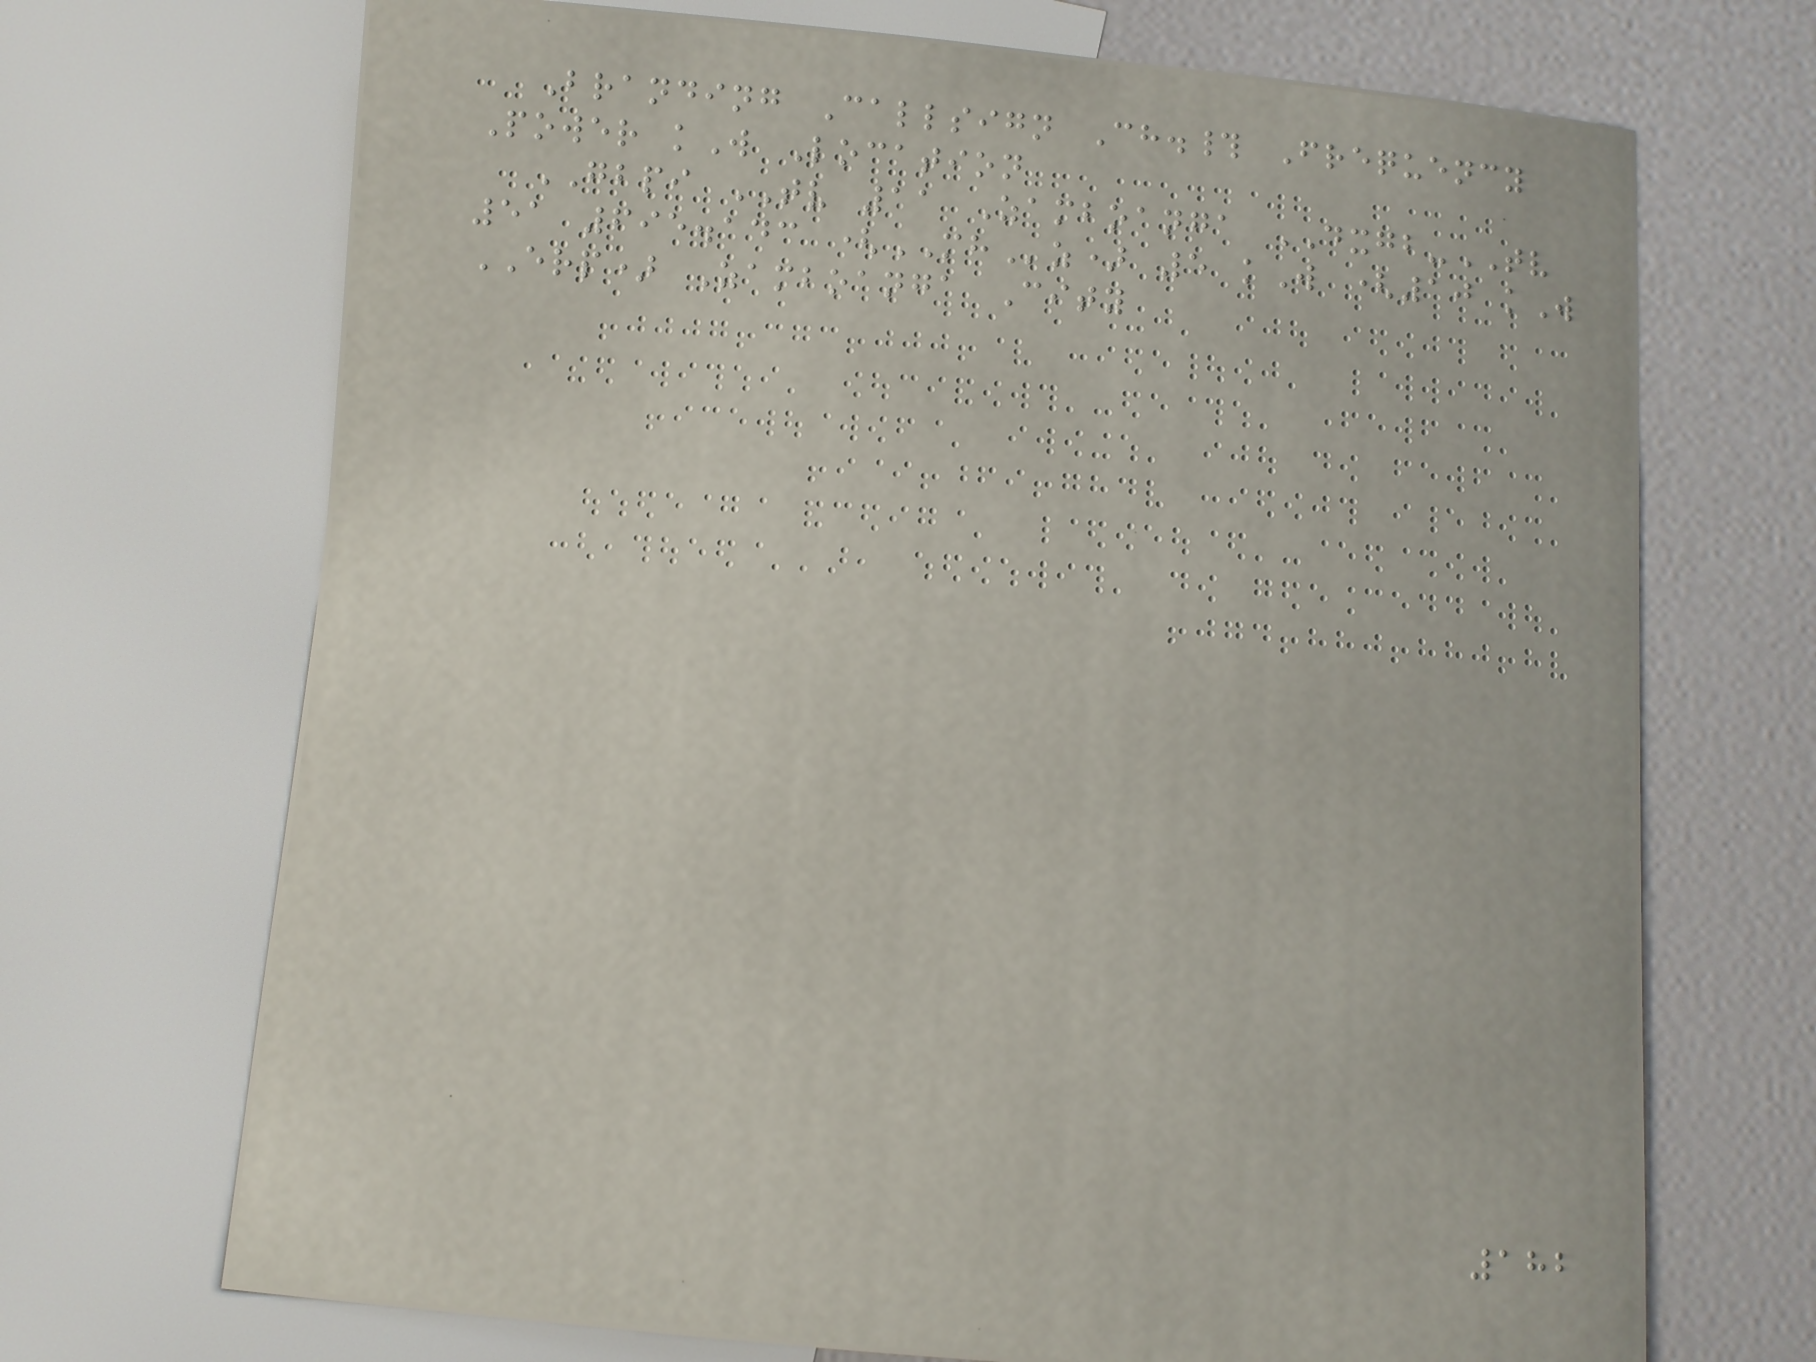Branding Callsign Ch.# Frequency
Power kW Location
GBPI TV 11 Zamboanga DXGB-TV
51 695.143 (MHz) 5 kW (10 kW
ERP) Zamboanga City
182
